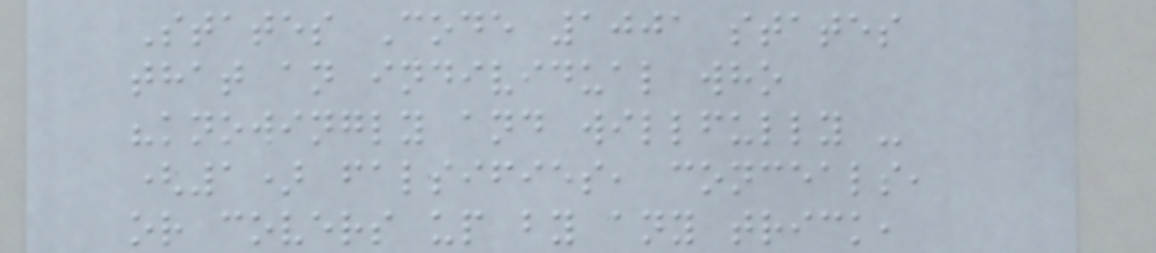States Code 1001 states
that an individual who
"knowingly and willfully -
(1) falsifies, conceals,
or covers up by any trick,
